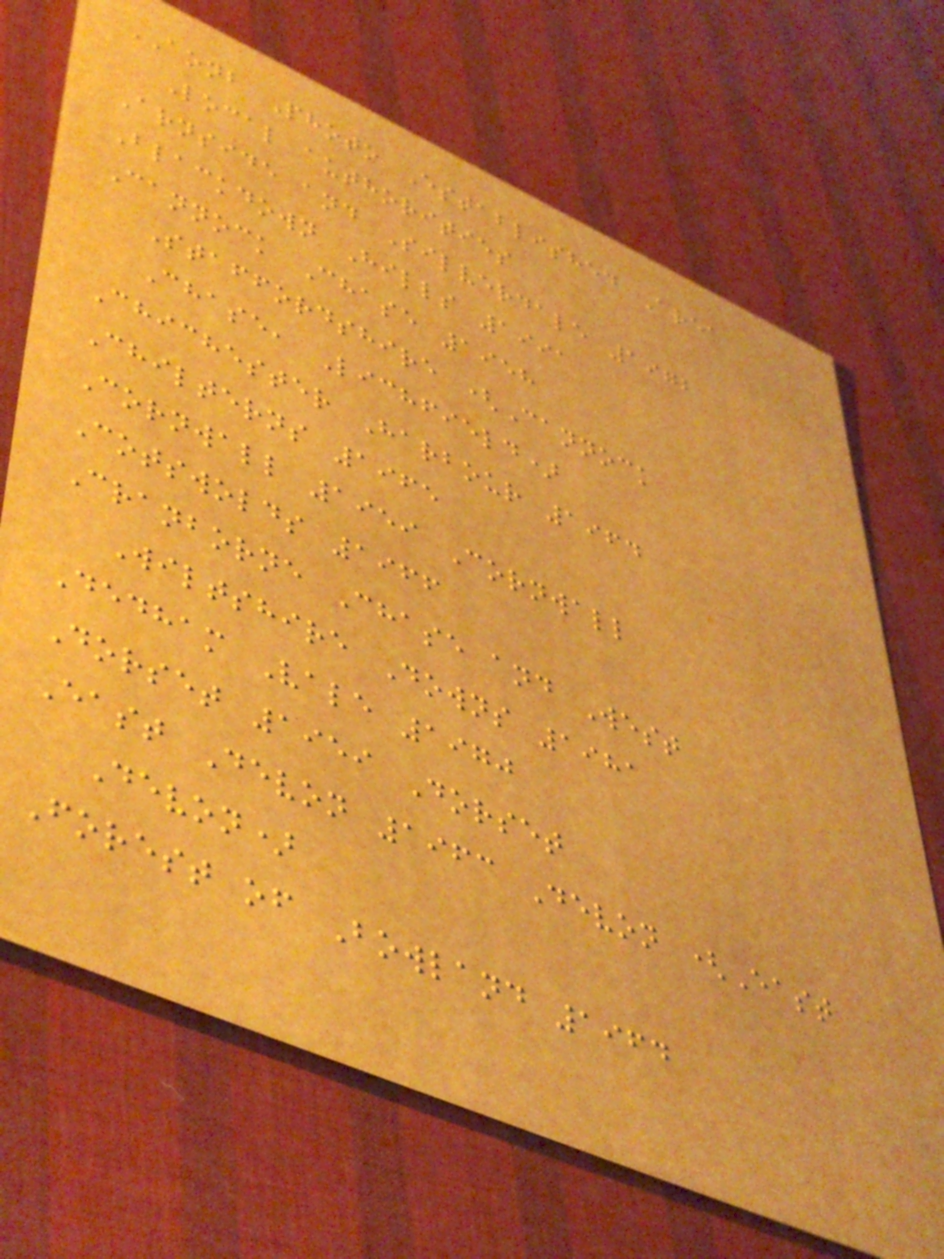AONB Photo Established Area
Local authorities
Arnside and Silverdale 1972
Blackdown Hills 1991
Cannock Chase 1958
Staffordshire (Cannock
Chase, Lichfield)
Chichester Harbour 1964
Chilterns 1965
Cornwall 1959 Cornwall
Cotswolds 1966
Cranborne Chase and West
Wiltshire Downs 1981
Dedham Vale 1970
Dorset 1959 Dorset
East Devon 1963 Devon (East
Devon)
Forest of Bowland 1964
